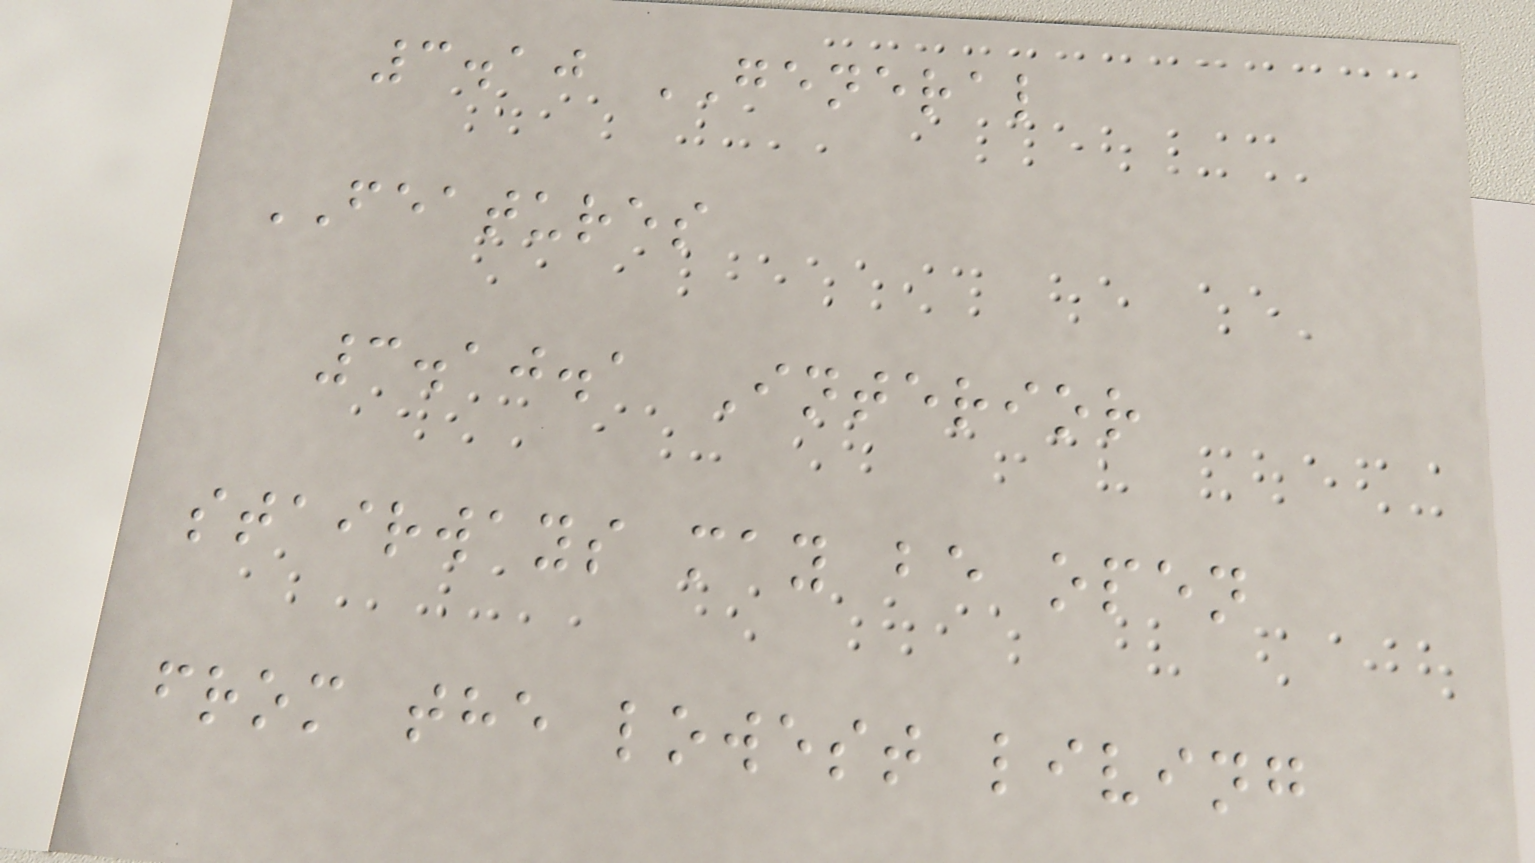3.10 GENERAL
FEATURES
3.10.1 Interior
stairways may be open
from the lowest living
